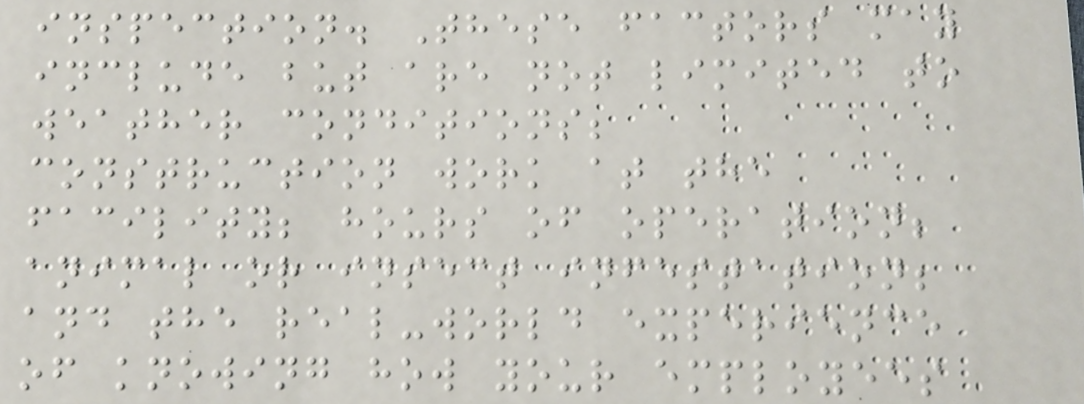inspection. These factors may
include but are not limited to
weather conditions;
construction work at the
facility; hours of operation;
animal or insect infestation;
and the real-world experience
of knowing how your employees
